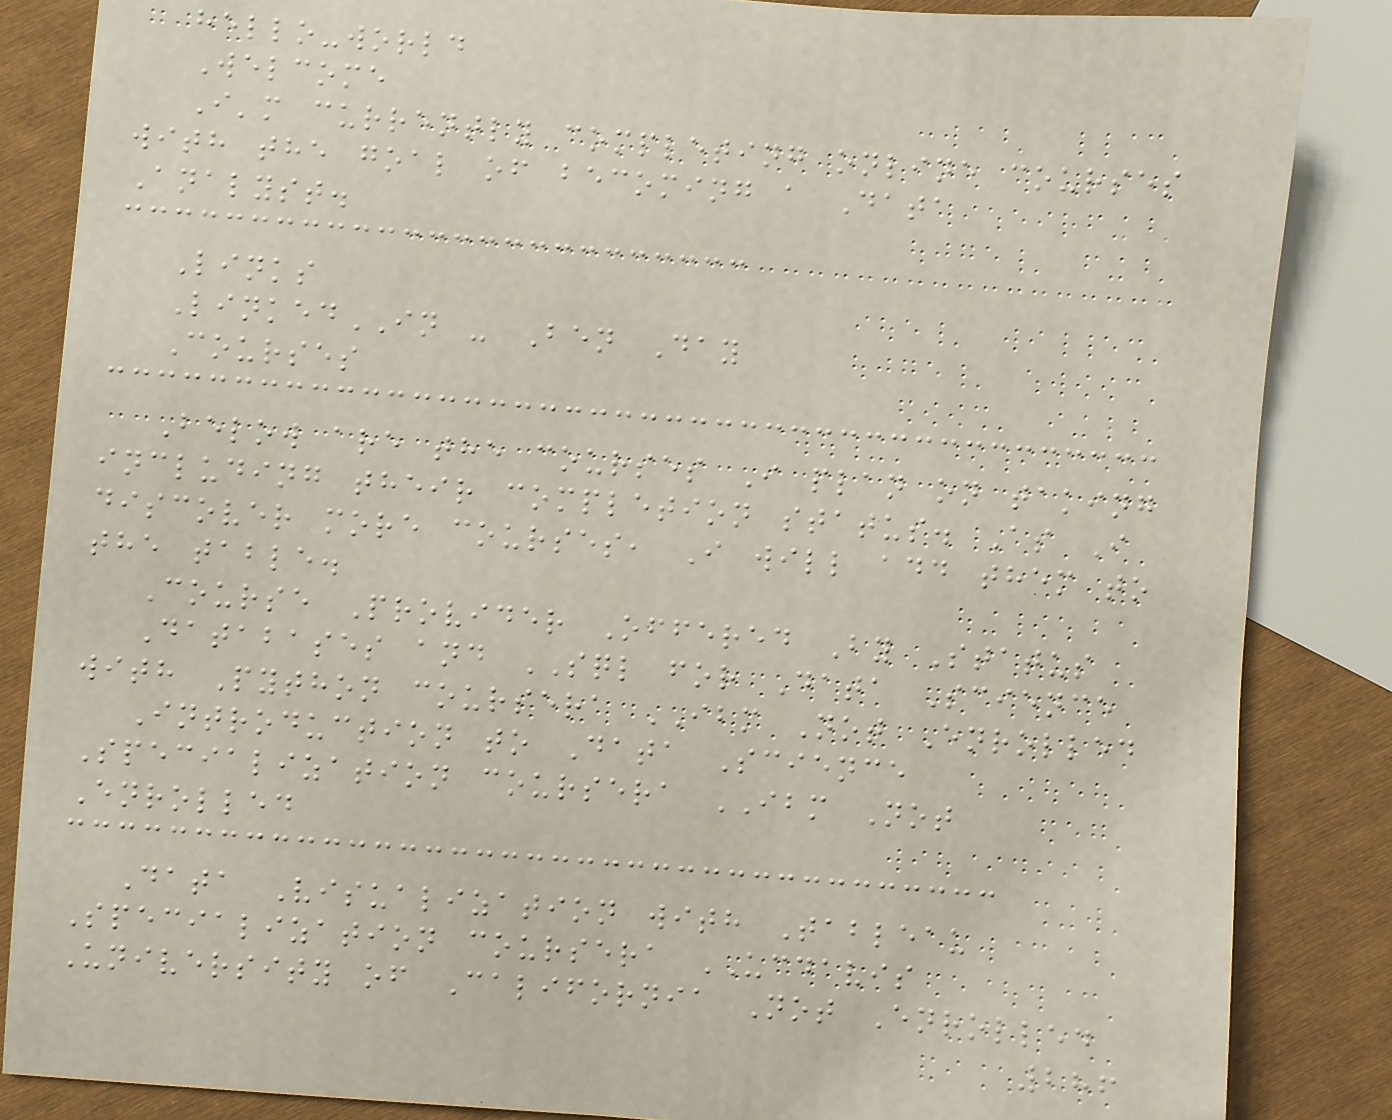hello-world
Welcome
I'm currently completing online courses
with the goal of becoming a Data
Analyst.
Links
LinkedIN - Ben Day
Courses
Below are the courses I plan on taking
including their completion status. As I
discover more courses, I will add them to
the table.
Course Provider Offered By Status
Databases and SQL for Data Science
with Python coursera IBM Not Enrolled
Introduction to Data Science
Specialization coursera IBM Not
Enrolled
Data Visualization with Tableau
Specialization coursera UCDAVIS
University of California Not Enrolled
286
